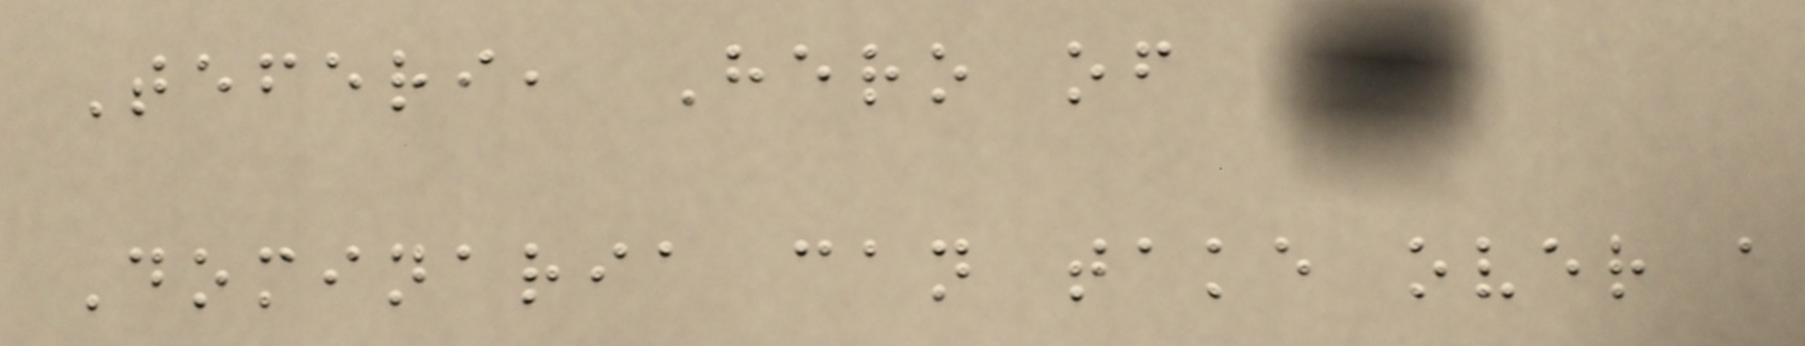Teferi, Hero of
Dominaria can take over a
